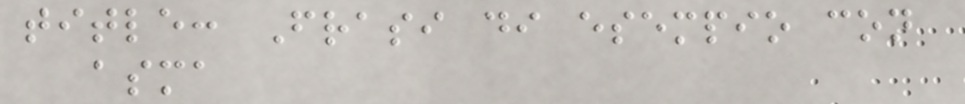title: Frasi di esempio con
asma
